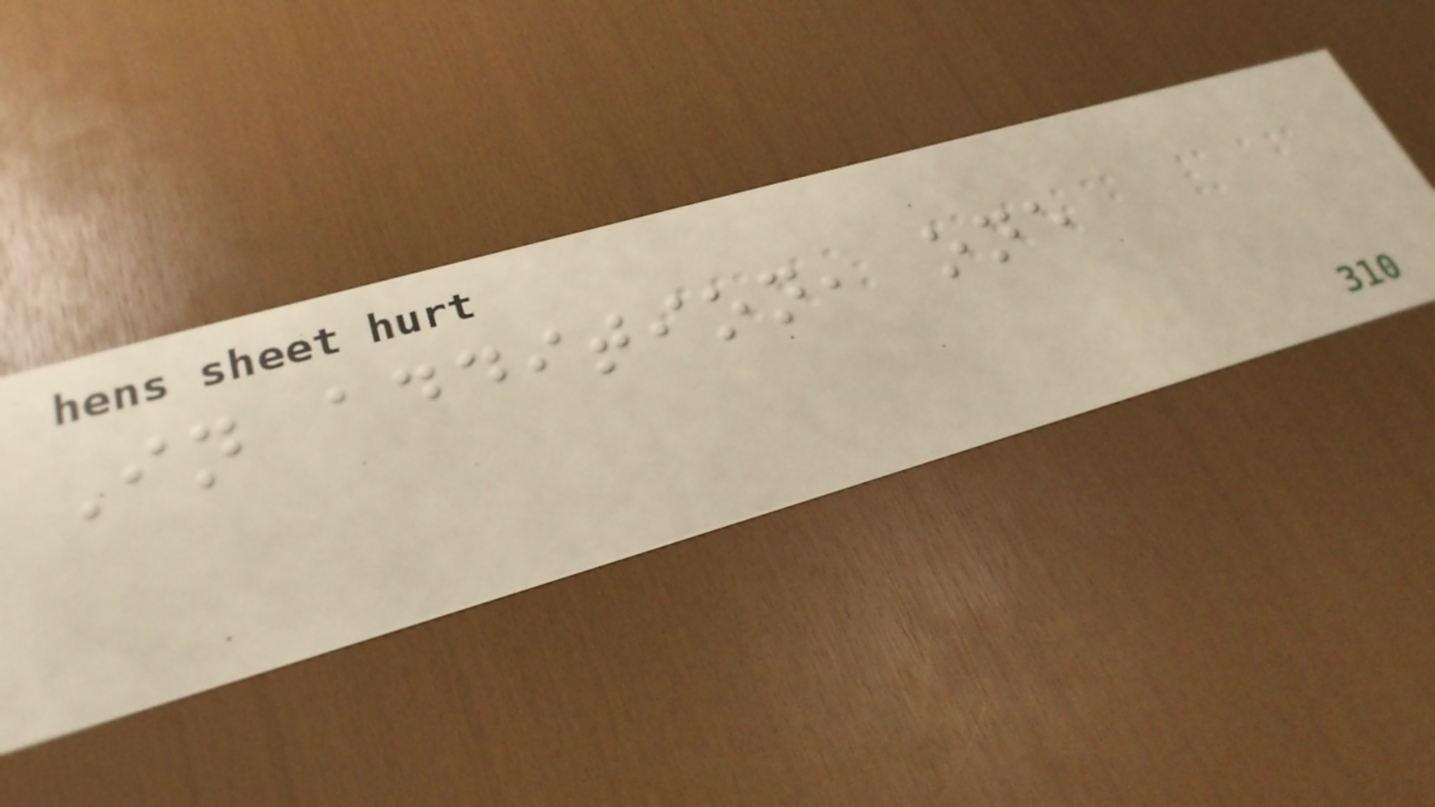In addition, one
